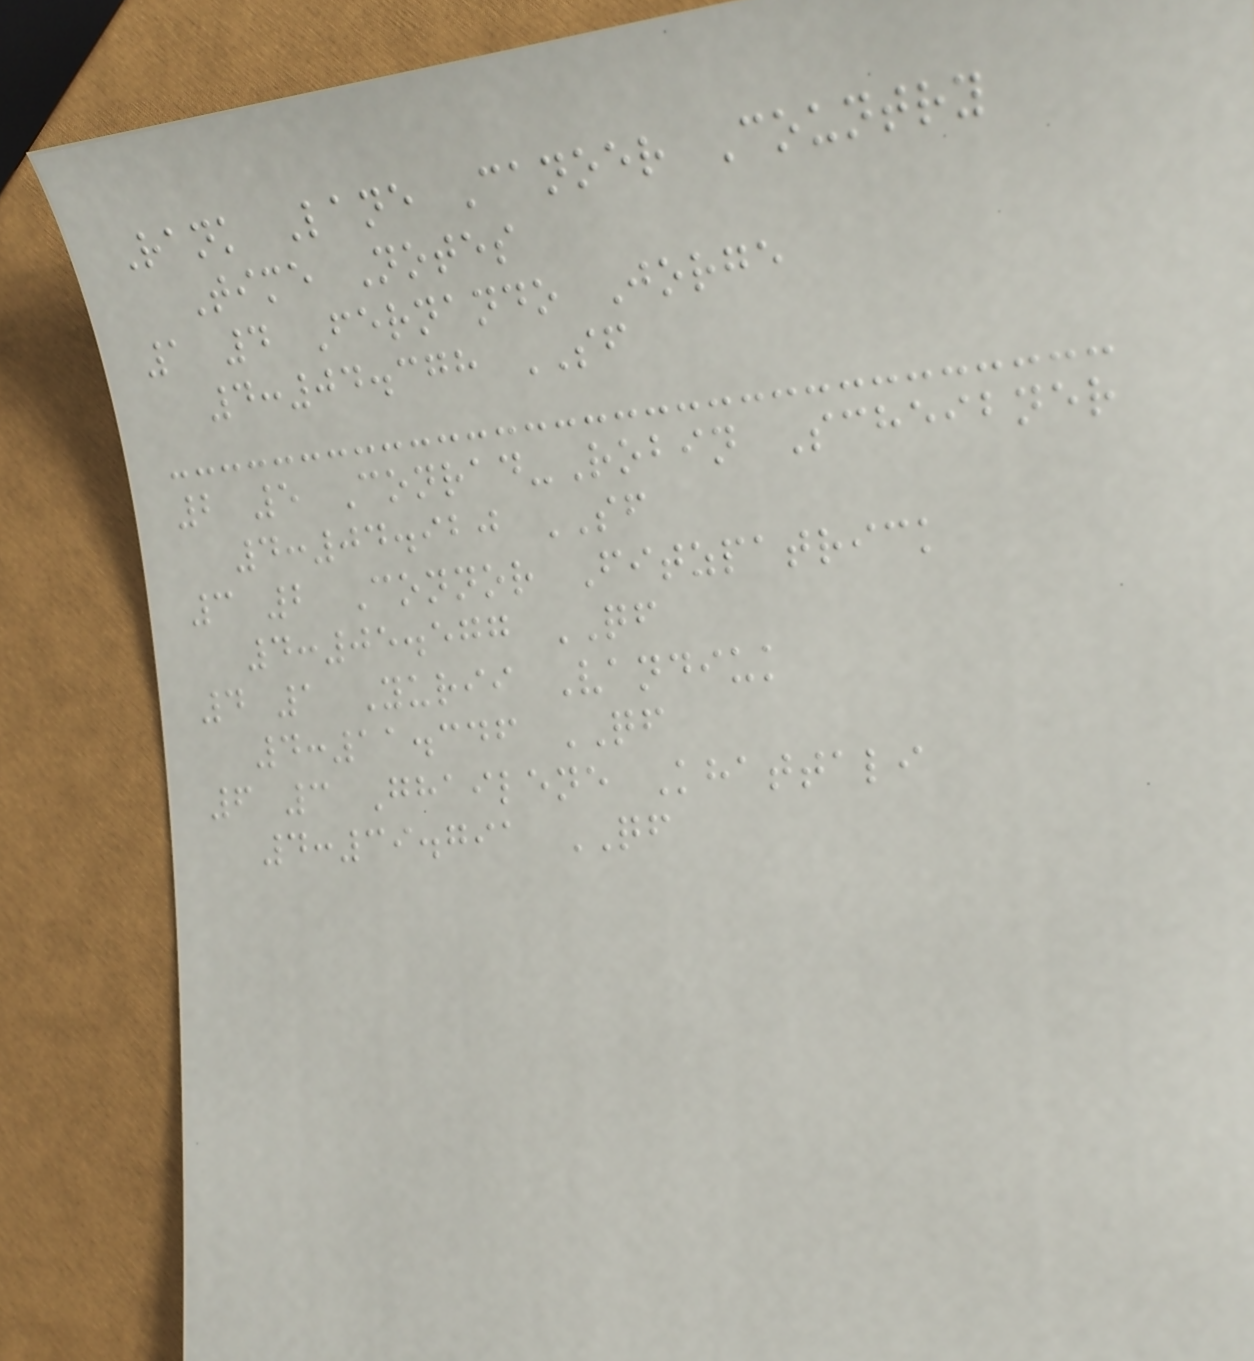Rank Lane Canoer Country
Time Notes
1 4 Fernando Jorge
4:04.378 SF
2 5 Conrad-Robin Scheibner
4:04.920 SF
3 2 Connor Fitzpatrick
4:05.577 QF
4 1 Yurii Vandiuk
4:11.346 QF
6 3 Ghailene Khattali
4:39.791 QF
